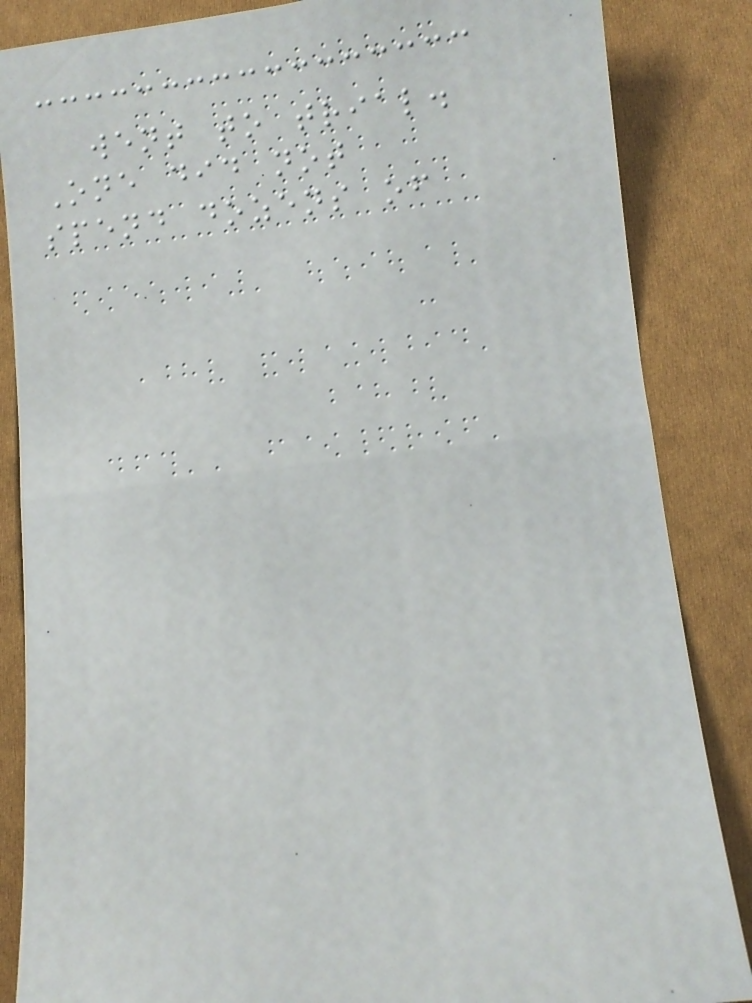went to trial.
One did not
spend dozens of
